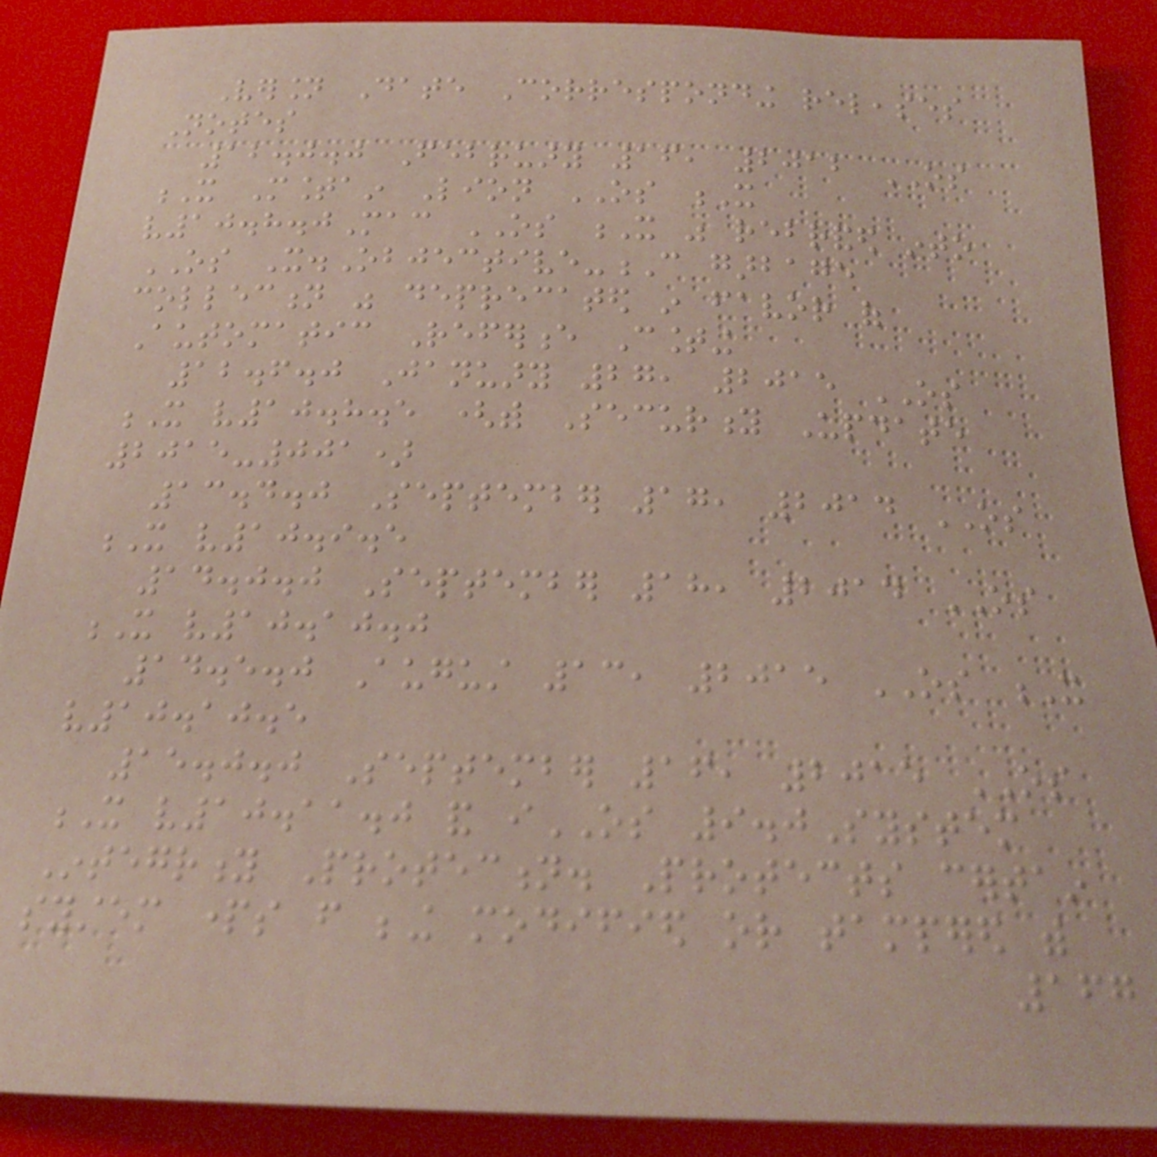Version Date Corresponding releases
Notes
12.0.0 February 16, 2012 OS
X Mountain Lion OS X
v10.8.0Mac OS X was rebranded into
OS X.Objective-C garbage
collection was deprecated in favor of
Automatic Reference Counting
12.6.0 January 27, 2015 OS
X v10.8.5 (with Security Update
2015-001)
13.4.0 September 17, 2014 OS
X v10.9.5
14.0.0 September 18, 2014 OS
X v10.10.0
14.5.0 August 13, 2015 OS X
v10.10.5
15.0.0 September 16, 2015 OS
X v10.11.0 and iOS 9.0System
Integrity Protection. Protects certain
system parts from being modified or tampered with
167
